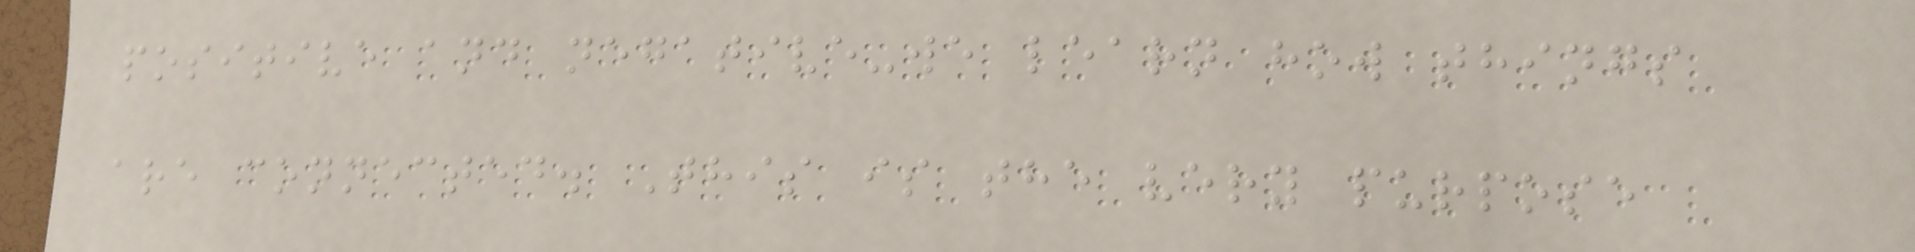positive and negative-we learn how things
are connected. This is the very purpose
